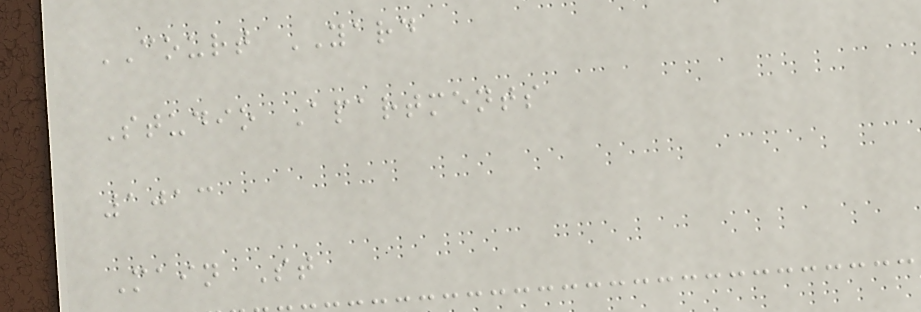COURT YARD
Studio Apartments
1013
Main St
